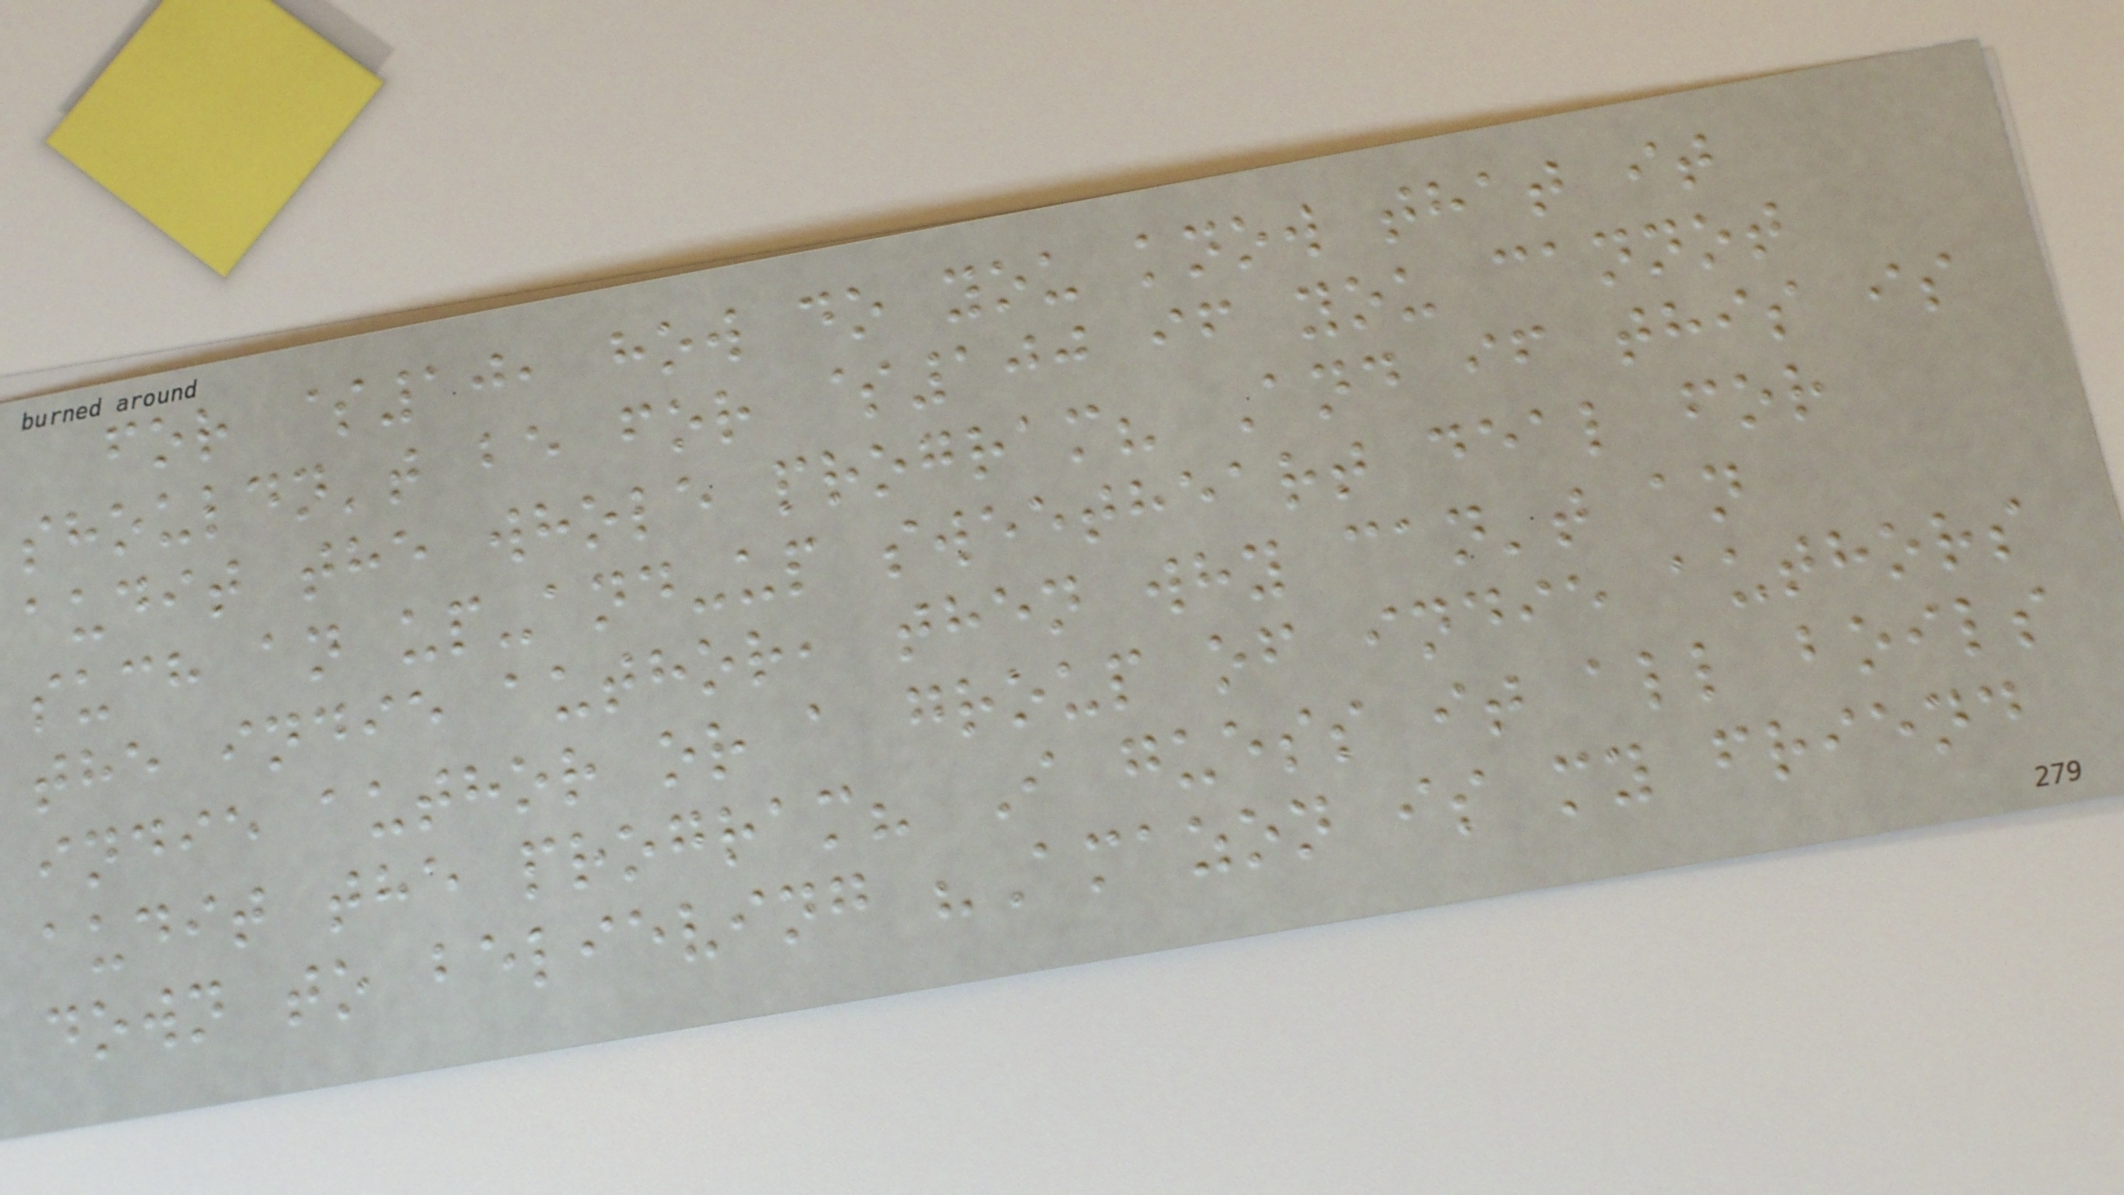for $10, how do you know that it
shouldn't be for $100 if you cannot
audit the whole program? And if this is
such an up-and-up sweetheart deal for
the indie author, then why can't an
indie author or a group of indie authors
audit the program? I guess it all boils
down to believing "Amazon is my friend
